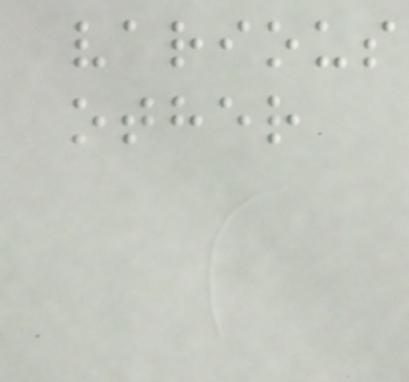various
other
